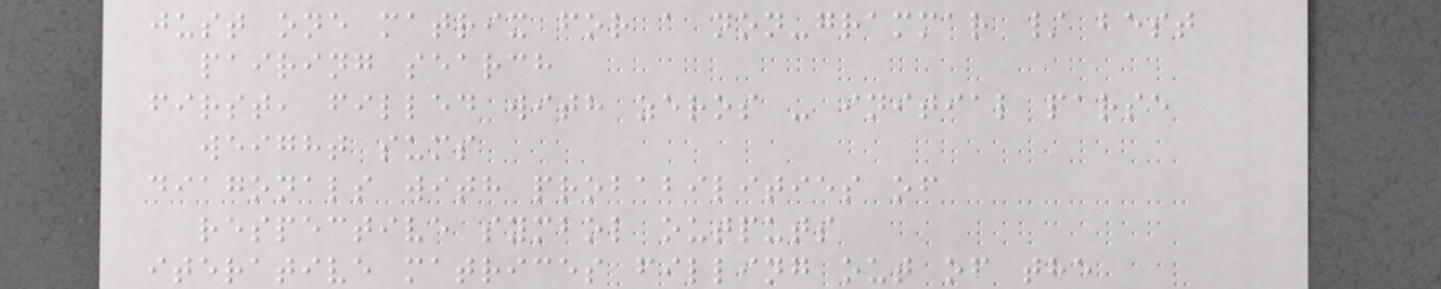just one matrix for a non-grammar / best
pairing search
first, filled with zeros - initial parse
weight sums
diagonals with probabilities of
respective symbol outputs
iterative matrices filling out of the
